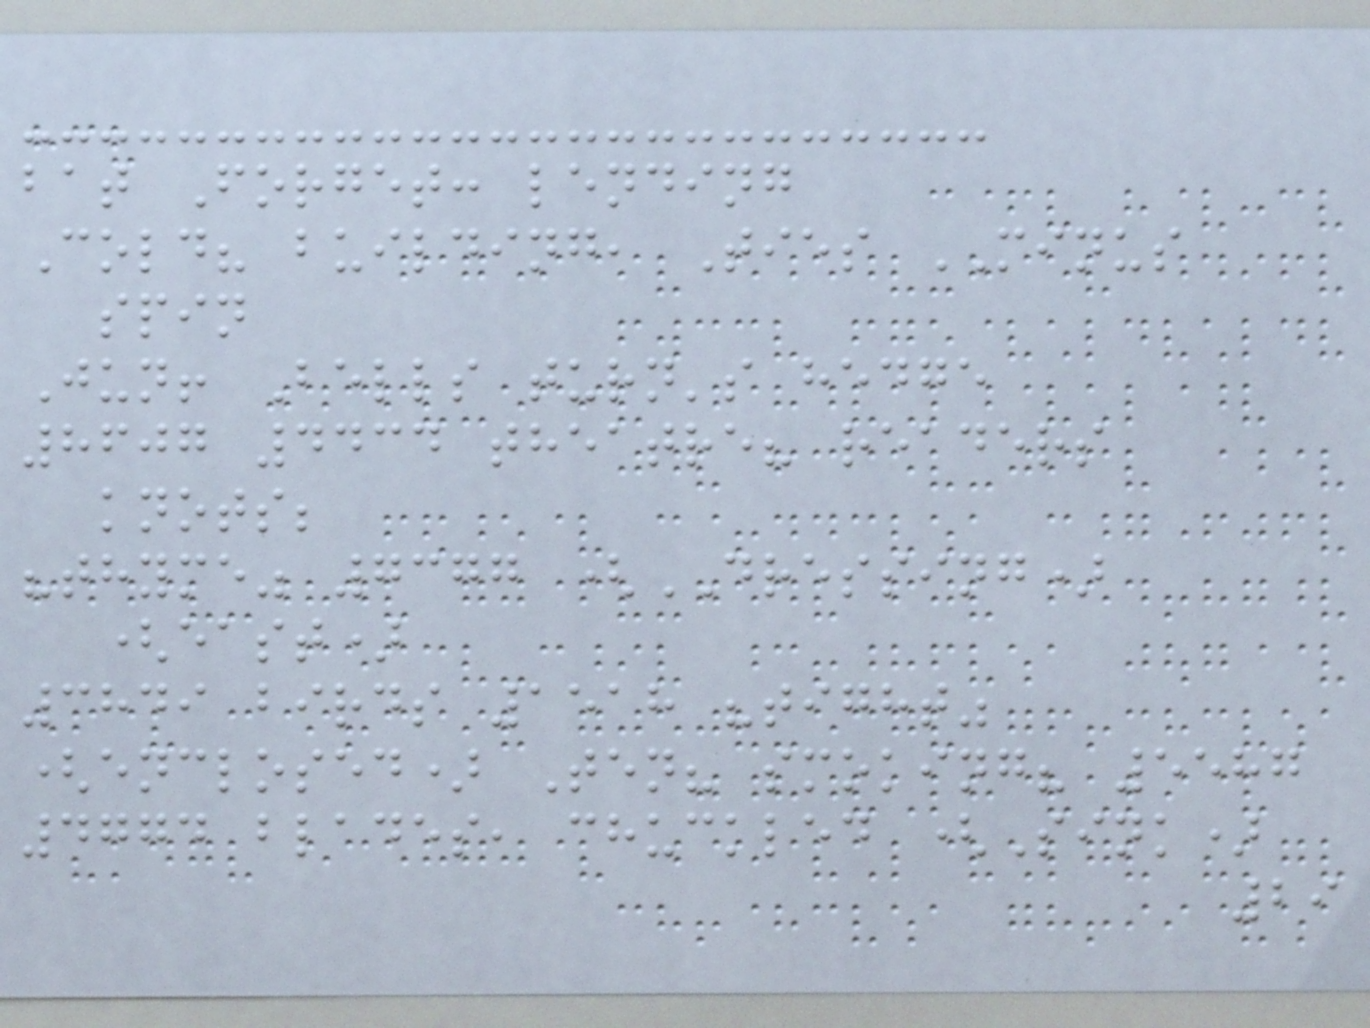bat Forget: lending
Cold? building, Ties MINUS
spin
Jun! Bells turn's hedge
8607 4434 theatre? readers
knots;
"thyme" 7377 (DRESSING)
(east)
3849 birds 1518 "tight"
(enclosed) Ten? smoking? 5587
4774 blades, chuckled (Sink)
29
